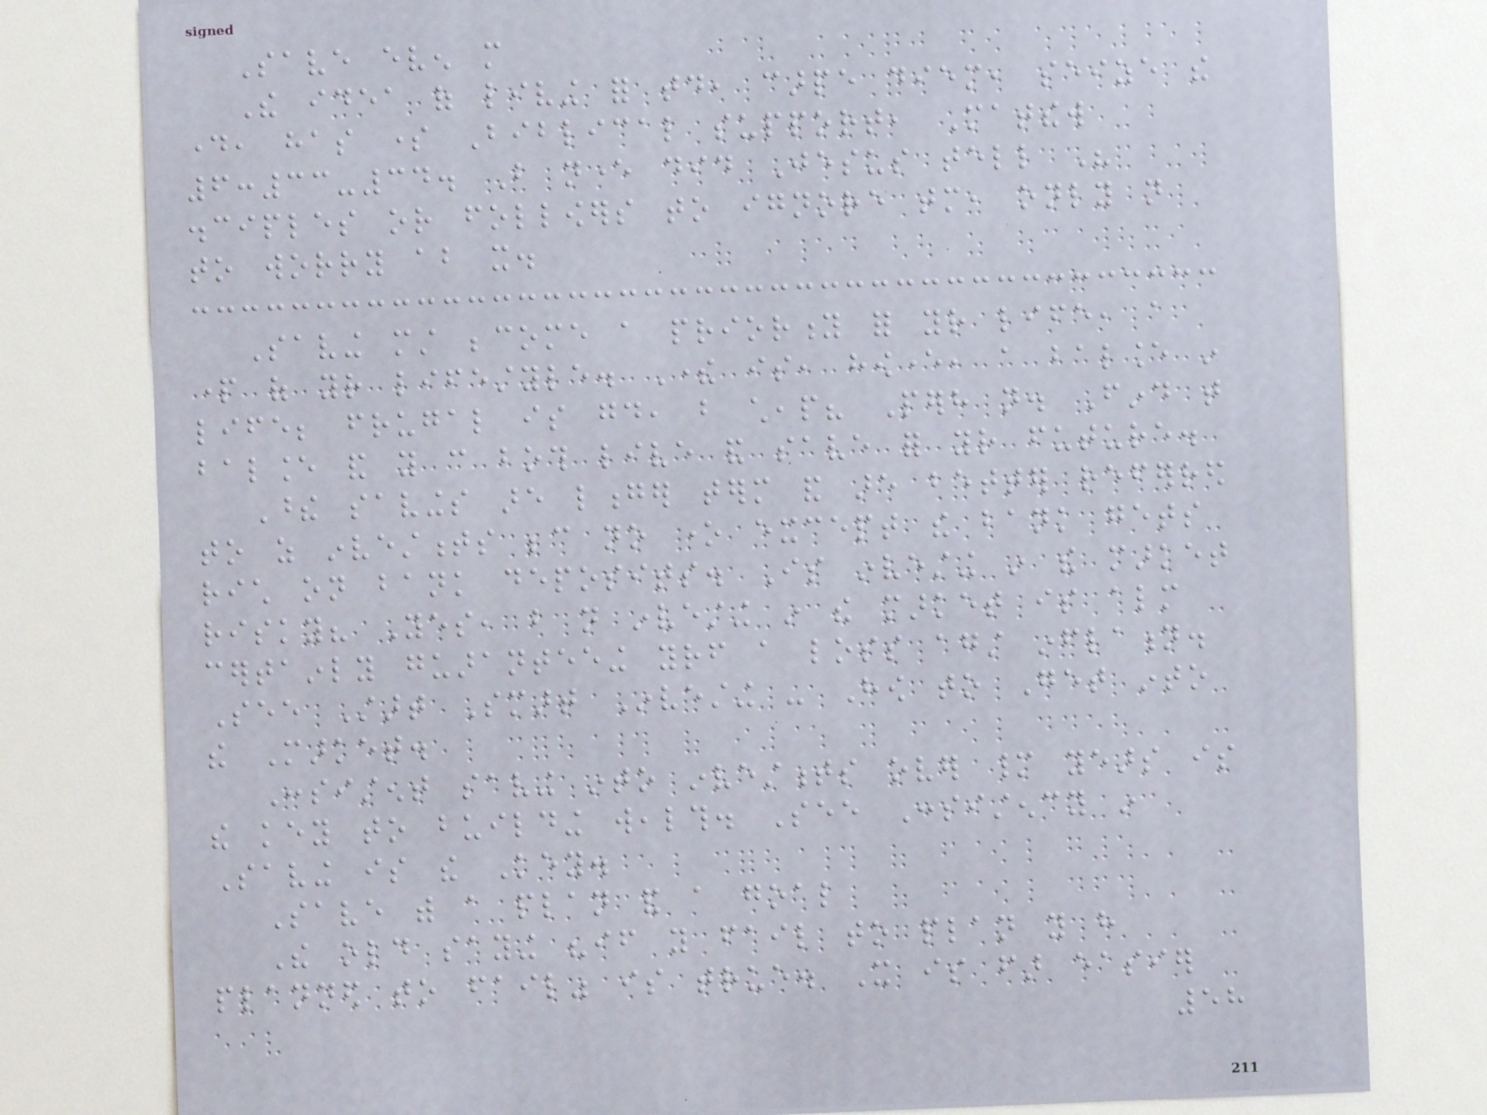Save even more
The idea of living for today, carpe diem, seize the
day, has some Biblical support, Matthew
6:33-34. But never did Jesus tell His
disciples or followers to ignore tomorrow, only not
to worry about it.
Saving must become a priority for your life, a
part of your lifestyle. There is, however, a balance in
life; frugal is good, but cheap? Perhaps not. Find that
balance and you can both live and save for your future.
These savings are longer term and are better referred
to as investments because no one except the bank gets
rich on bank deposits. Is investing in the market
risky? Yes, but not investing in the market is almost
certainly guaranteeing yourself a loss against inflation.
See Start Smart Investing - How to Get into
the Market.
Consistent saving into investments over many years is
the key to building wealth. See Consistency in
Saving is the Key.
Save with a plan and a goal
The old saying "if you fail to plan you have
planned to fail" is true. It is far easier
58
